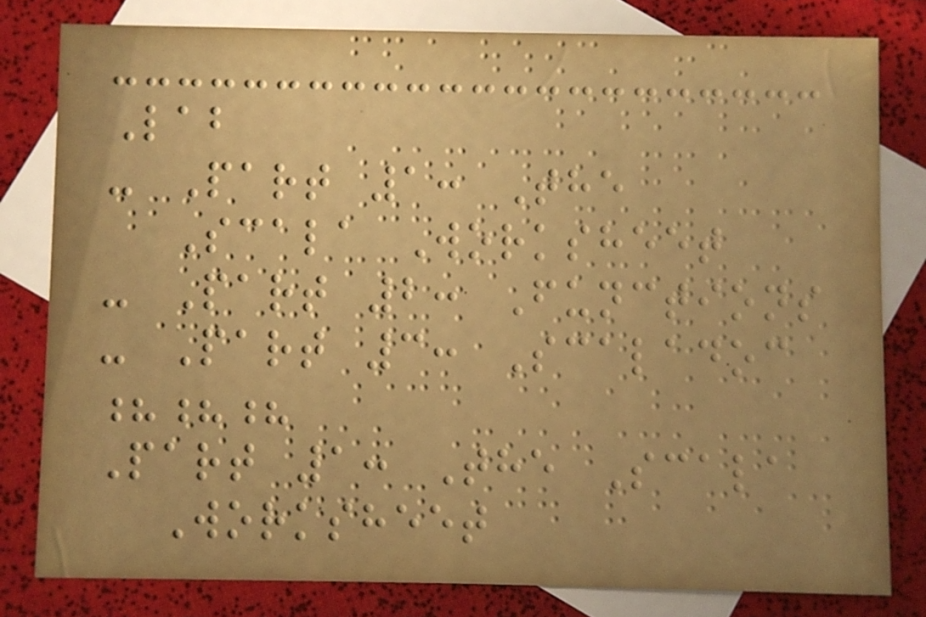Lab
- Part 1: The
Scala Worksheet
- Part 2: Functions
- Part 3: Scaladoc
???
Part 1: The Scala
Worksheet
